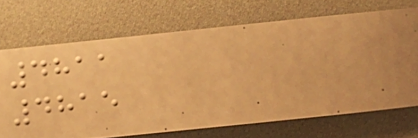4811
4815
